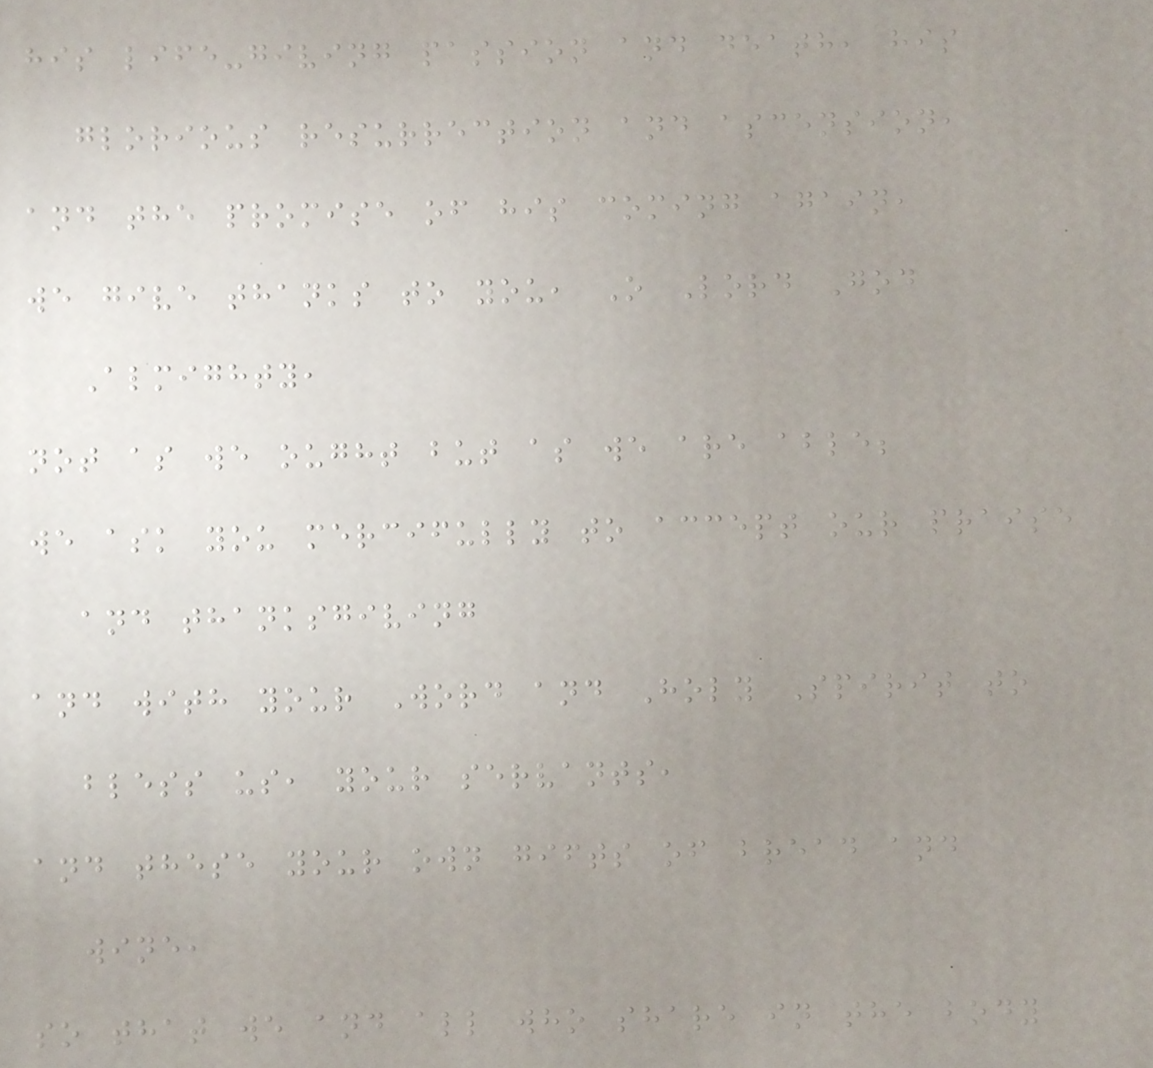his life-giving passion and death, his
glorious resurrection and ascension,
and the promise of his coming again,
we give thanks to you, O Lord God
Almighty,
not as we ought but as we are able;
we ask you mercifully to accept our praise
and thanksgiving
and with your Word and Holy Spirit to
bless us, your servants,
and these your own gifts of bread and
wine,
so that we and all who share in the body
